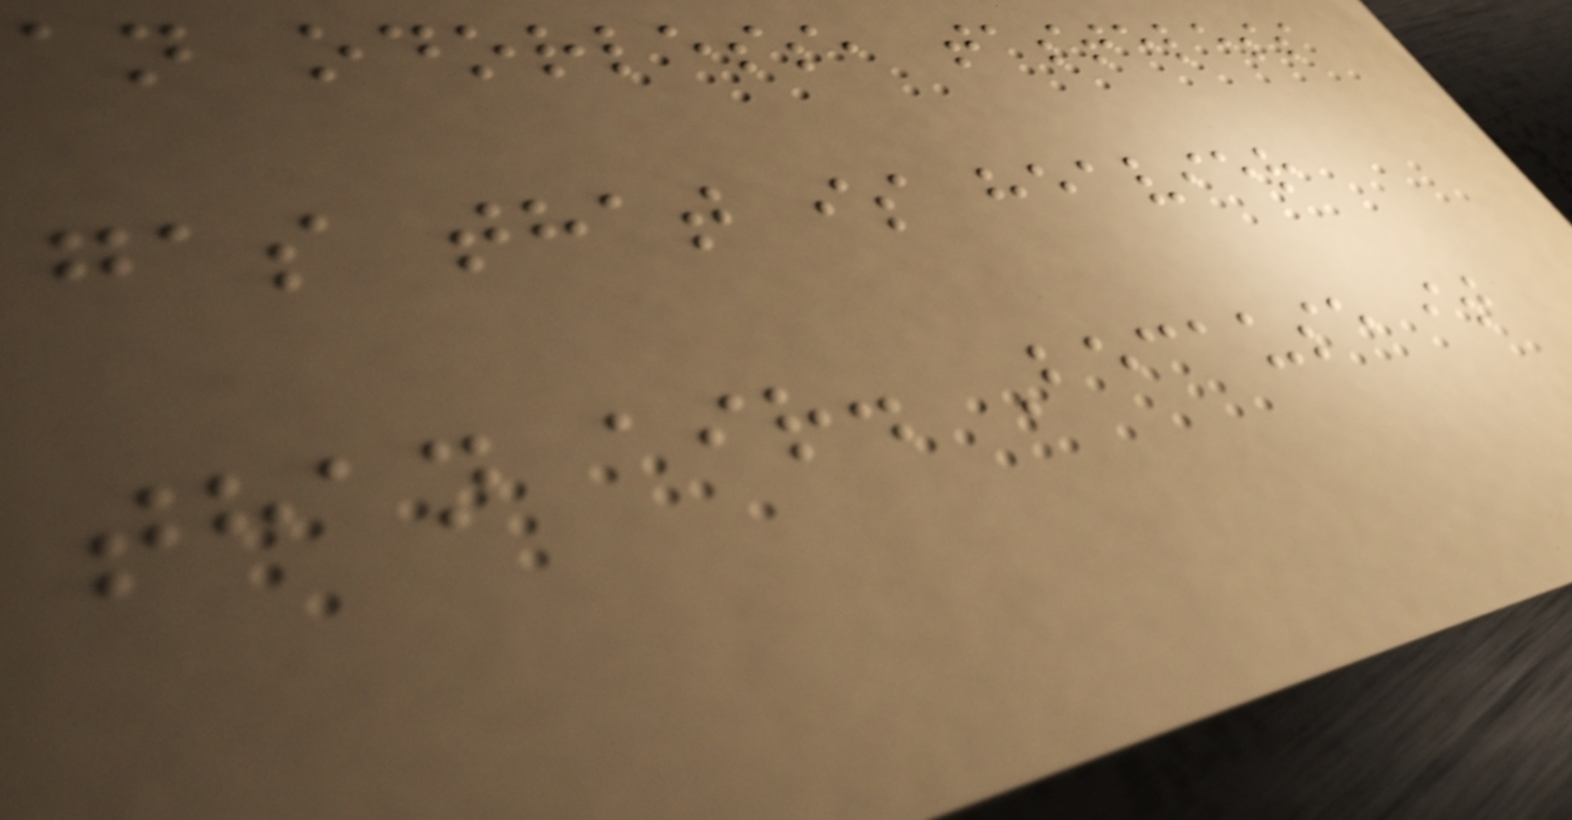an odorless, tasteless
gas that is heavier
than air. Because it
